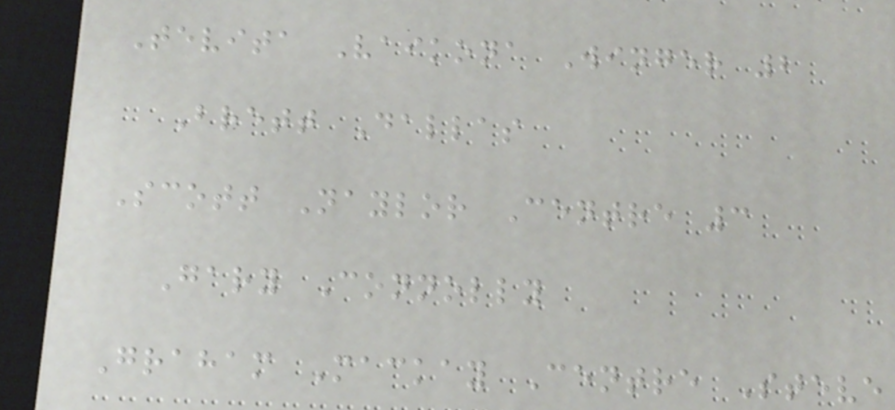Tevita Vaikona Winger 2
Brett Dallas
Scott Naylor Centre 3
Gary Connolly
Graham Mackay Centre Steve
